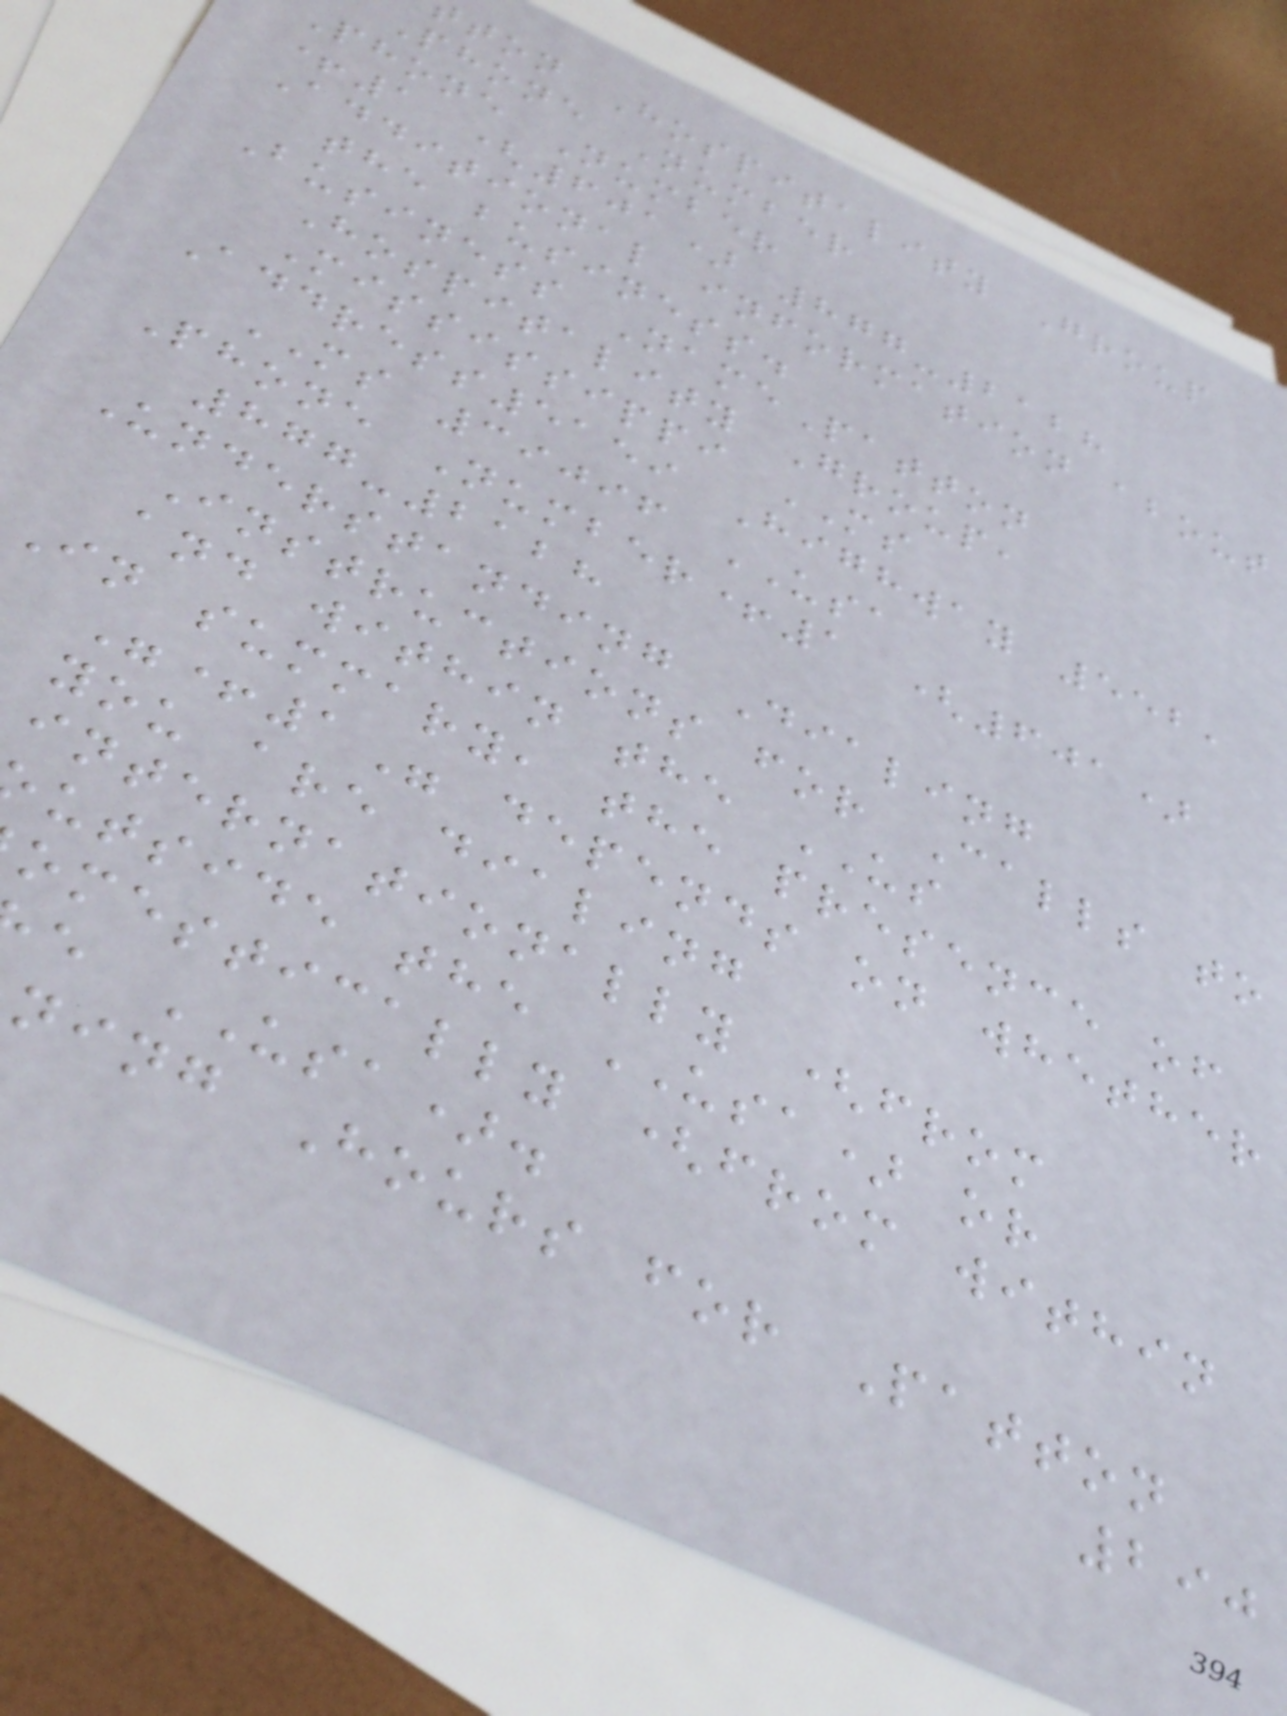ton Hospitality Group
Phone Number
Phone Number
+1 (601) 877-2128
Additional information about
the business.
Business NamePatton
Hospitality Group,
Mississippi MS
Address5159 Highway 552,
MS 39096 USA
Phone Number+1 (601)
877-2128
Understanding Dialing
Instructions for Calls to
and within the US
In summary, the presence of
"+1" depends on whether
you are dialing
internationally (from
utside the USA) or
omestically (from within
e USA).
ning Hours for Patton
290
